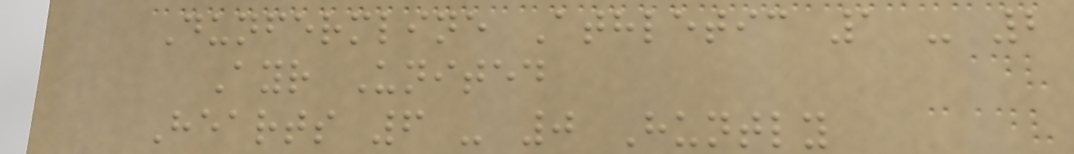Dunfermline Athletic 1 - 2
Ayr United
Hearts 6 - 0 Huntly
